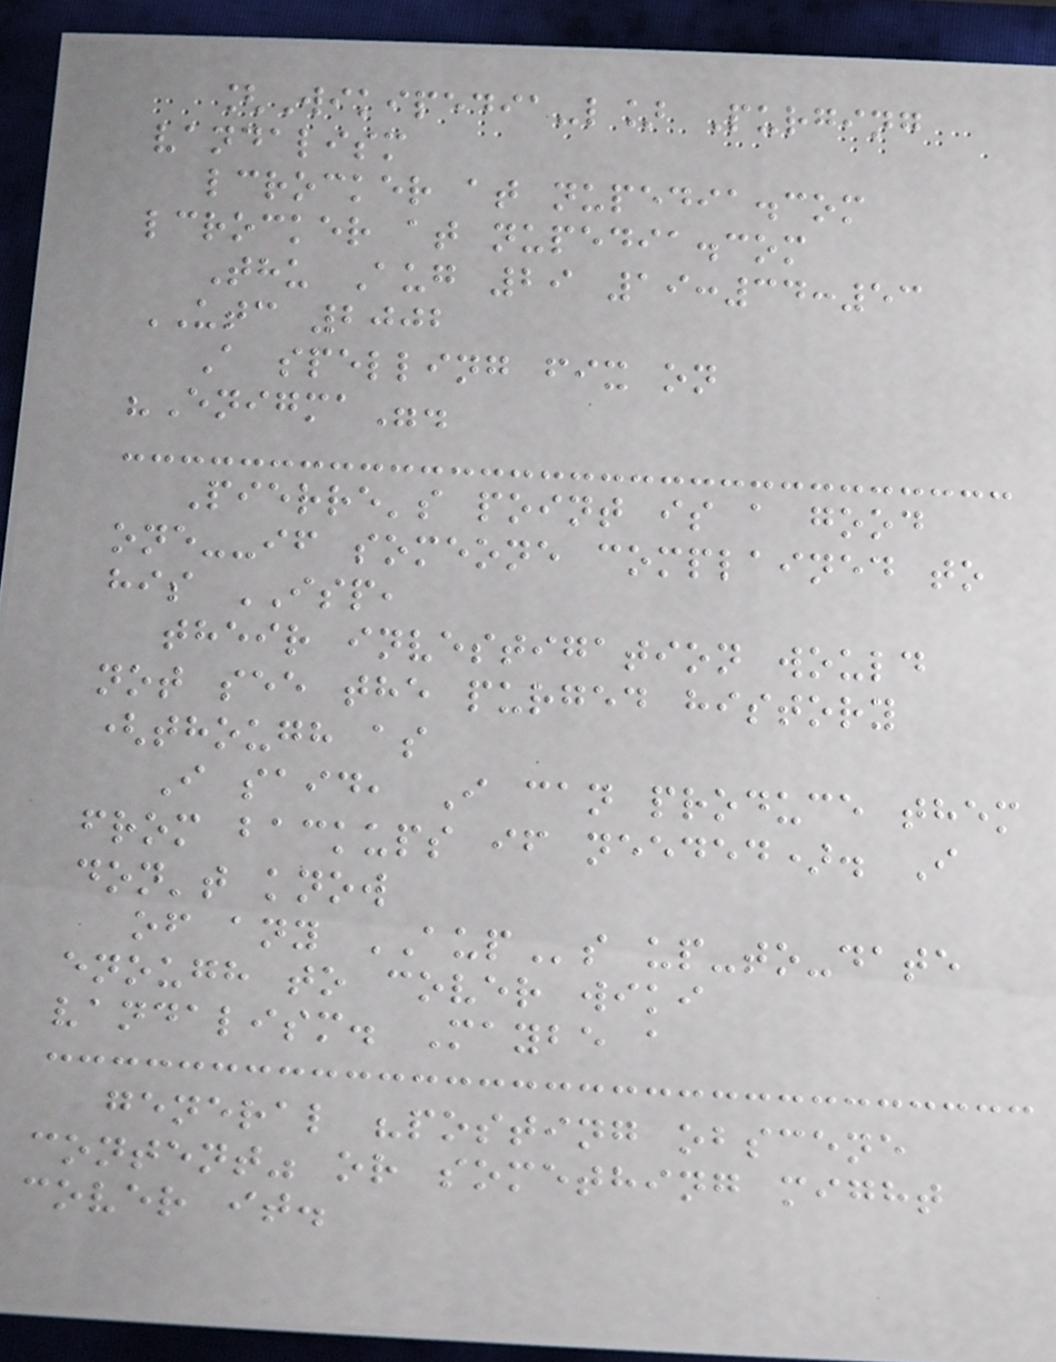[Wikipedia-l] Purging
vandalism
lcrocker at nupedia.com
lcrocker at nupedia.com
Thu Aug 29 19:34:53
UTC 2002
A spelling fix on
"Enigma".
Pierre's point is a good
one--if someone complained to
his ISP,
their investigation would
not see the purged history
(though as
I said, I can produce them
from backups if needed). I
don't know
of any AUPs up-to-date
enough to cover wiki
vandalism. Maybe a
general "posting obscene
content" or something might
cover it.
